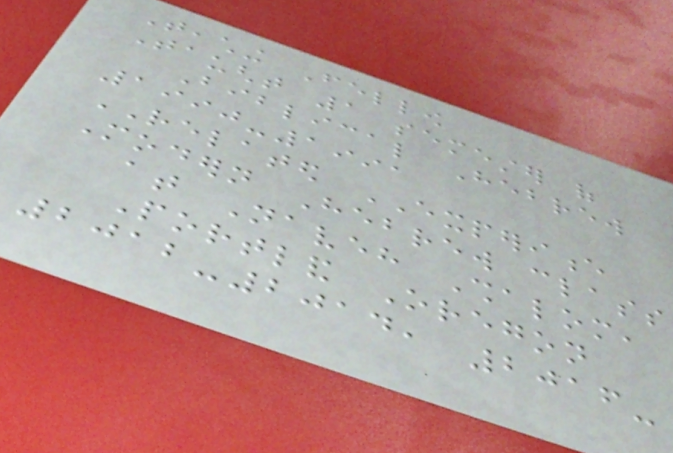Teaching Fellow
Taught 1 semester of
Biblical Hebrew
1990-1991
RELATED EXPERIENCE
Modern Hebrew class
at Naveh Shalom,
Portland Oregon
2012-2014, 2016-
